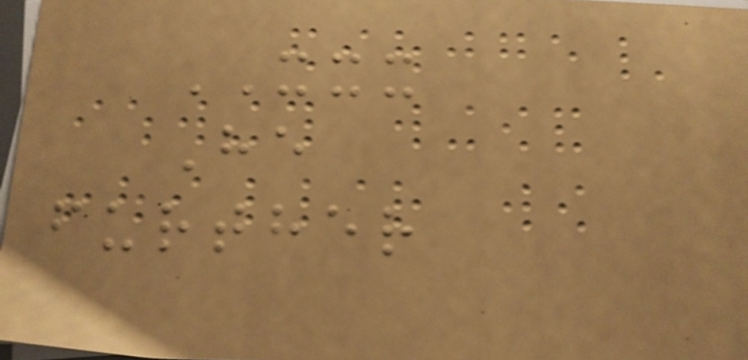XXX
He
further
